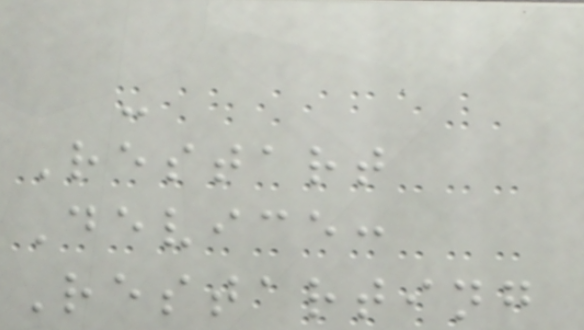-
Restart
Device:
Restarting
